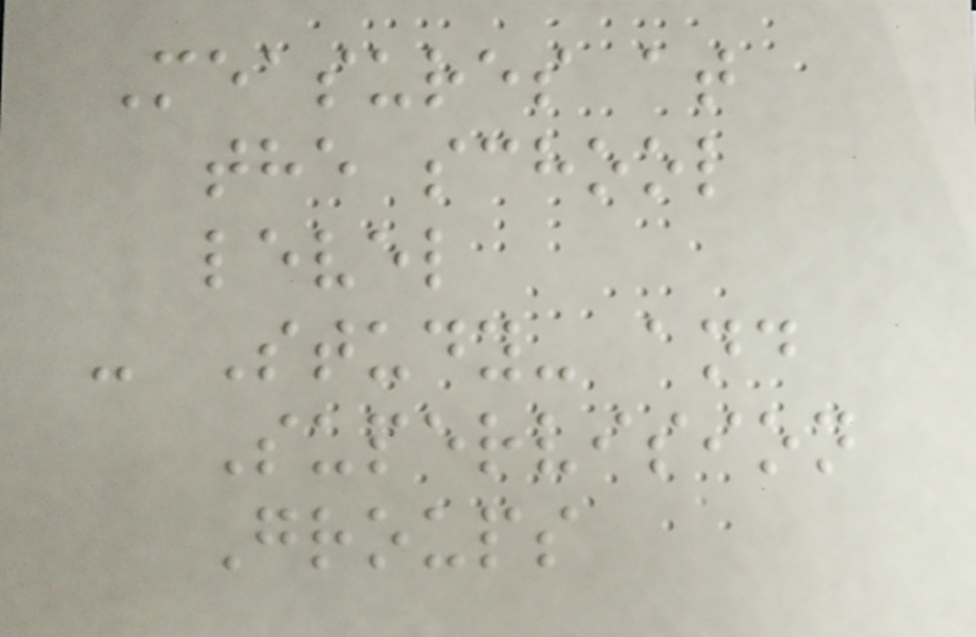Measures at
the school
level
- Study- and
Supervision
Groups
